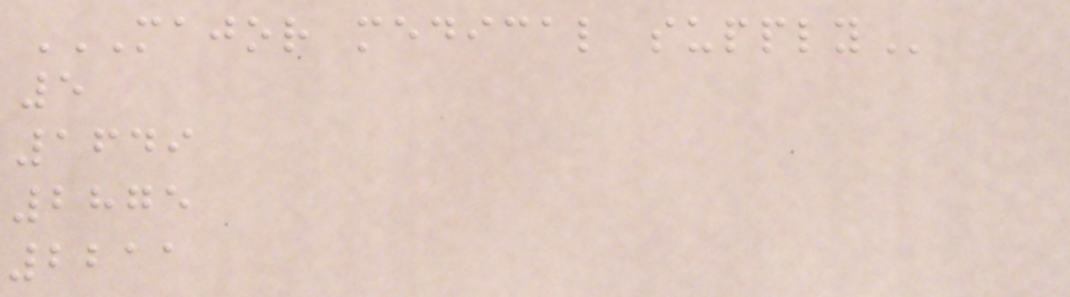MAJOR MEDICAL SUPPLY
5
1649
2875
2211
